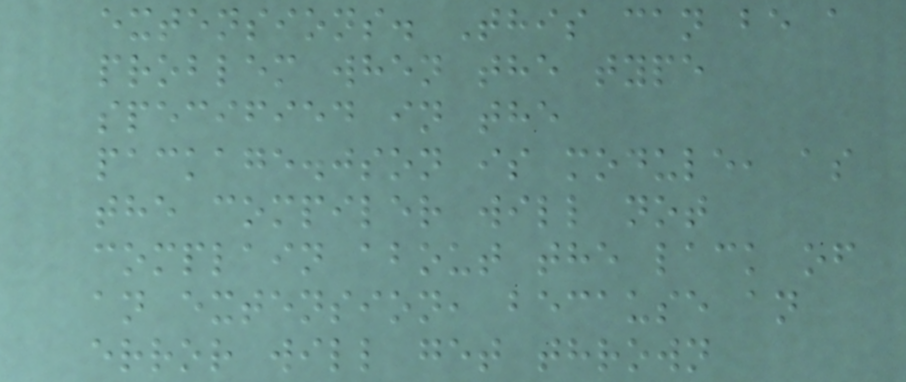extensions. This can be a
problem when the type
specified in the
package.json is module, as
the compiler will not
complain about the lack of
an extension, because an
error will get thrown
